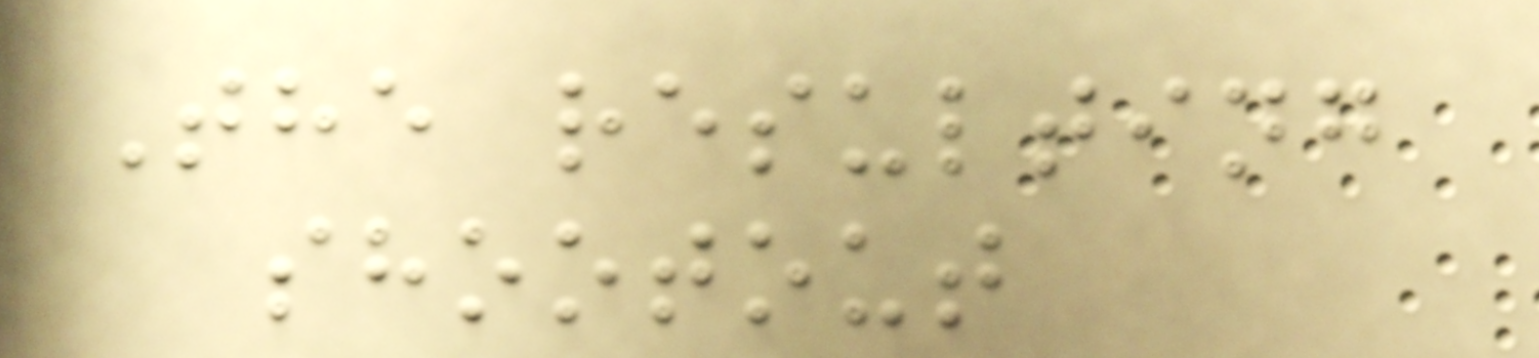The resulting
shootout
